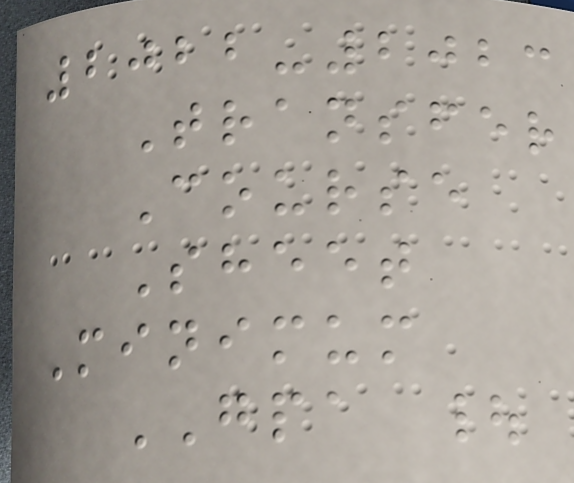2022-2023
Transfer
Course
Sheet
Minimum
GPA |
